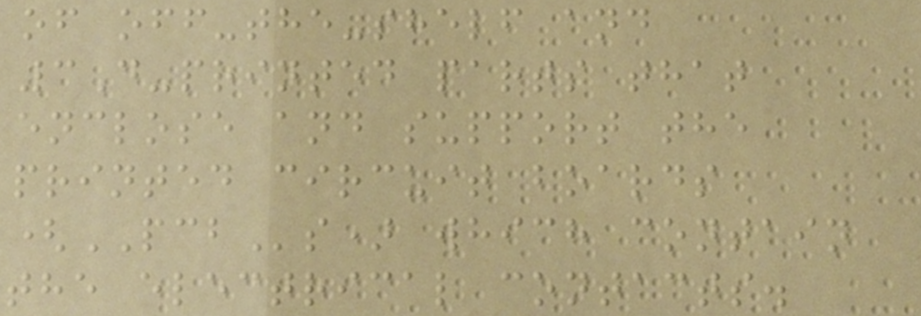of off-the-shelf and
3D-printed parts that
enclose and support the
printed circuit boards
(PCBs) which contain
the electrical contacts.
